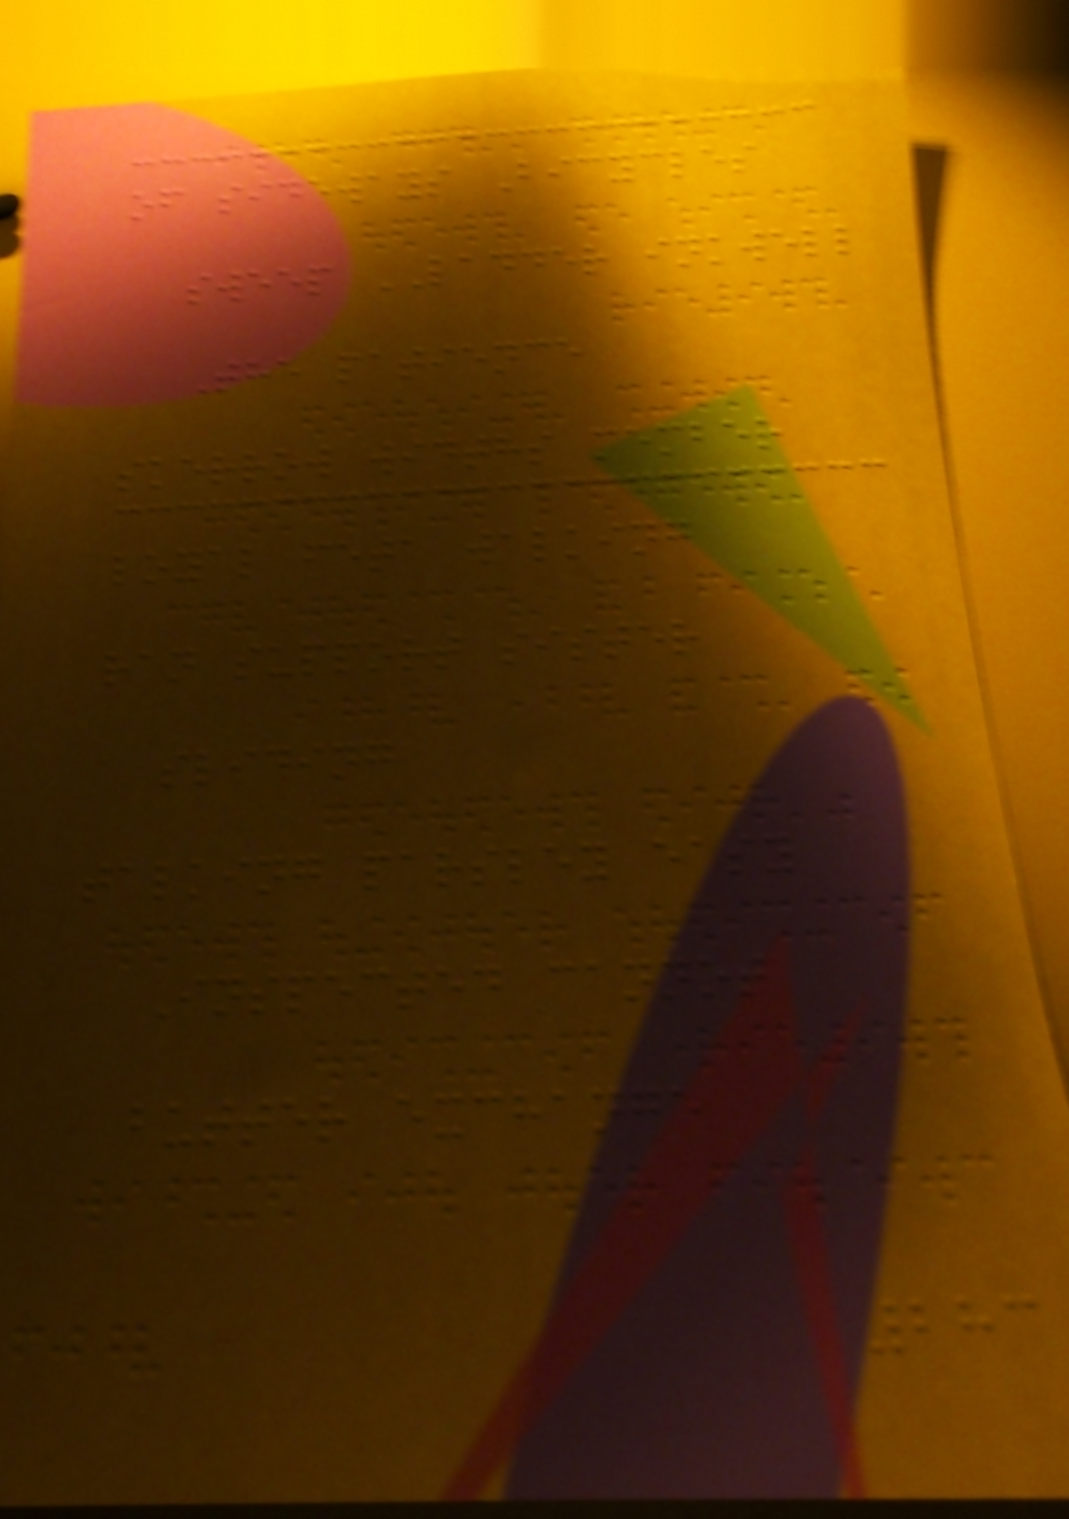of sideways Bicycles
sweep LADDER inkwell
The patience
skerrow widths member
loyal feta walking
ran support sister
sliding
talking parsley easy
Inspected cannot
butter exchange
283
